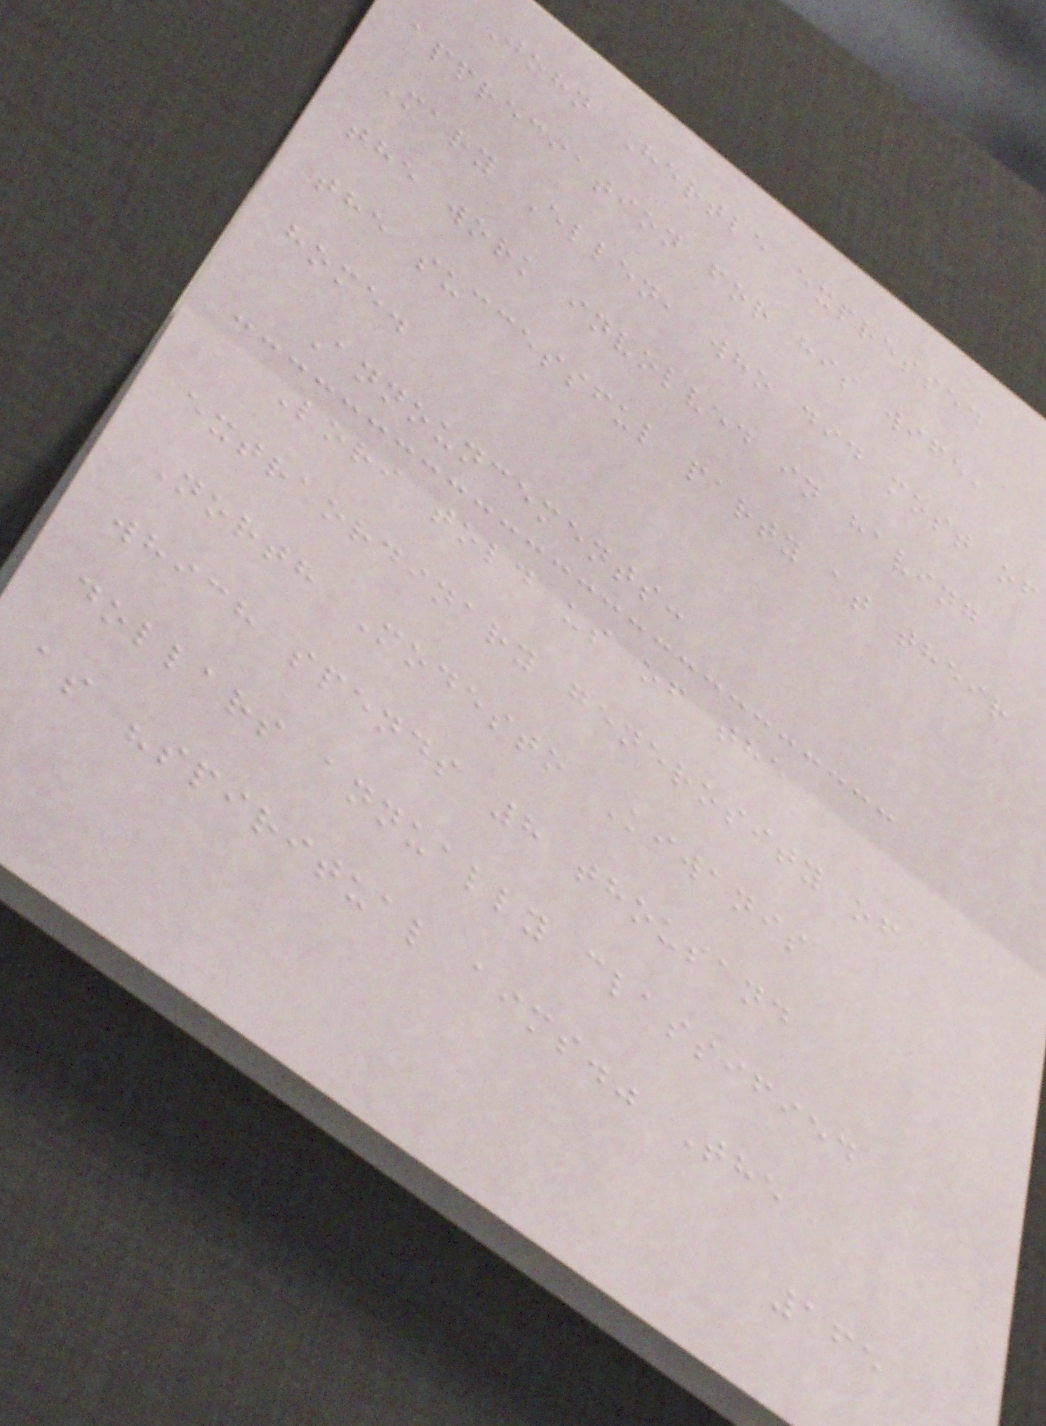John Hertle expressed
appreciation for his wife,
Mary Ellen, who did most of
the work involved in having
the successful party at their
home.
Announcements:
Lori told us of the
extraordinary generosity of
North Modesto Kiwanis
which spends 8 thousand
dollars annually classified
as "spiritual aims." The
165
